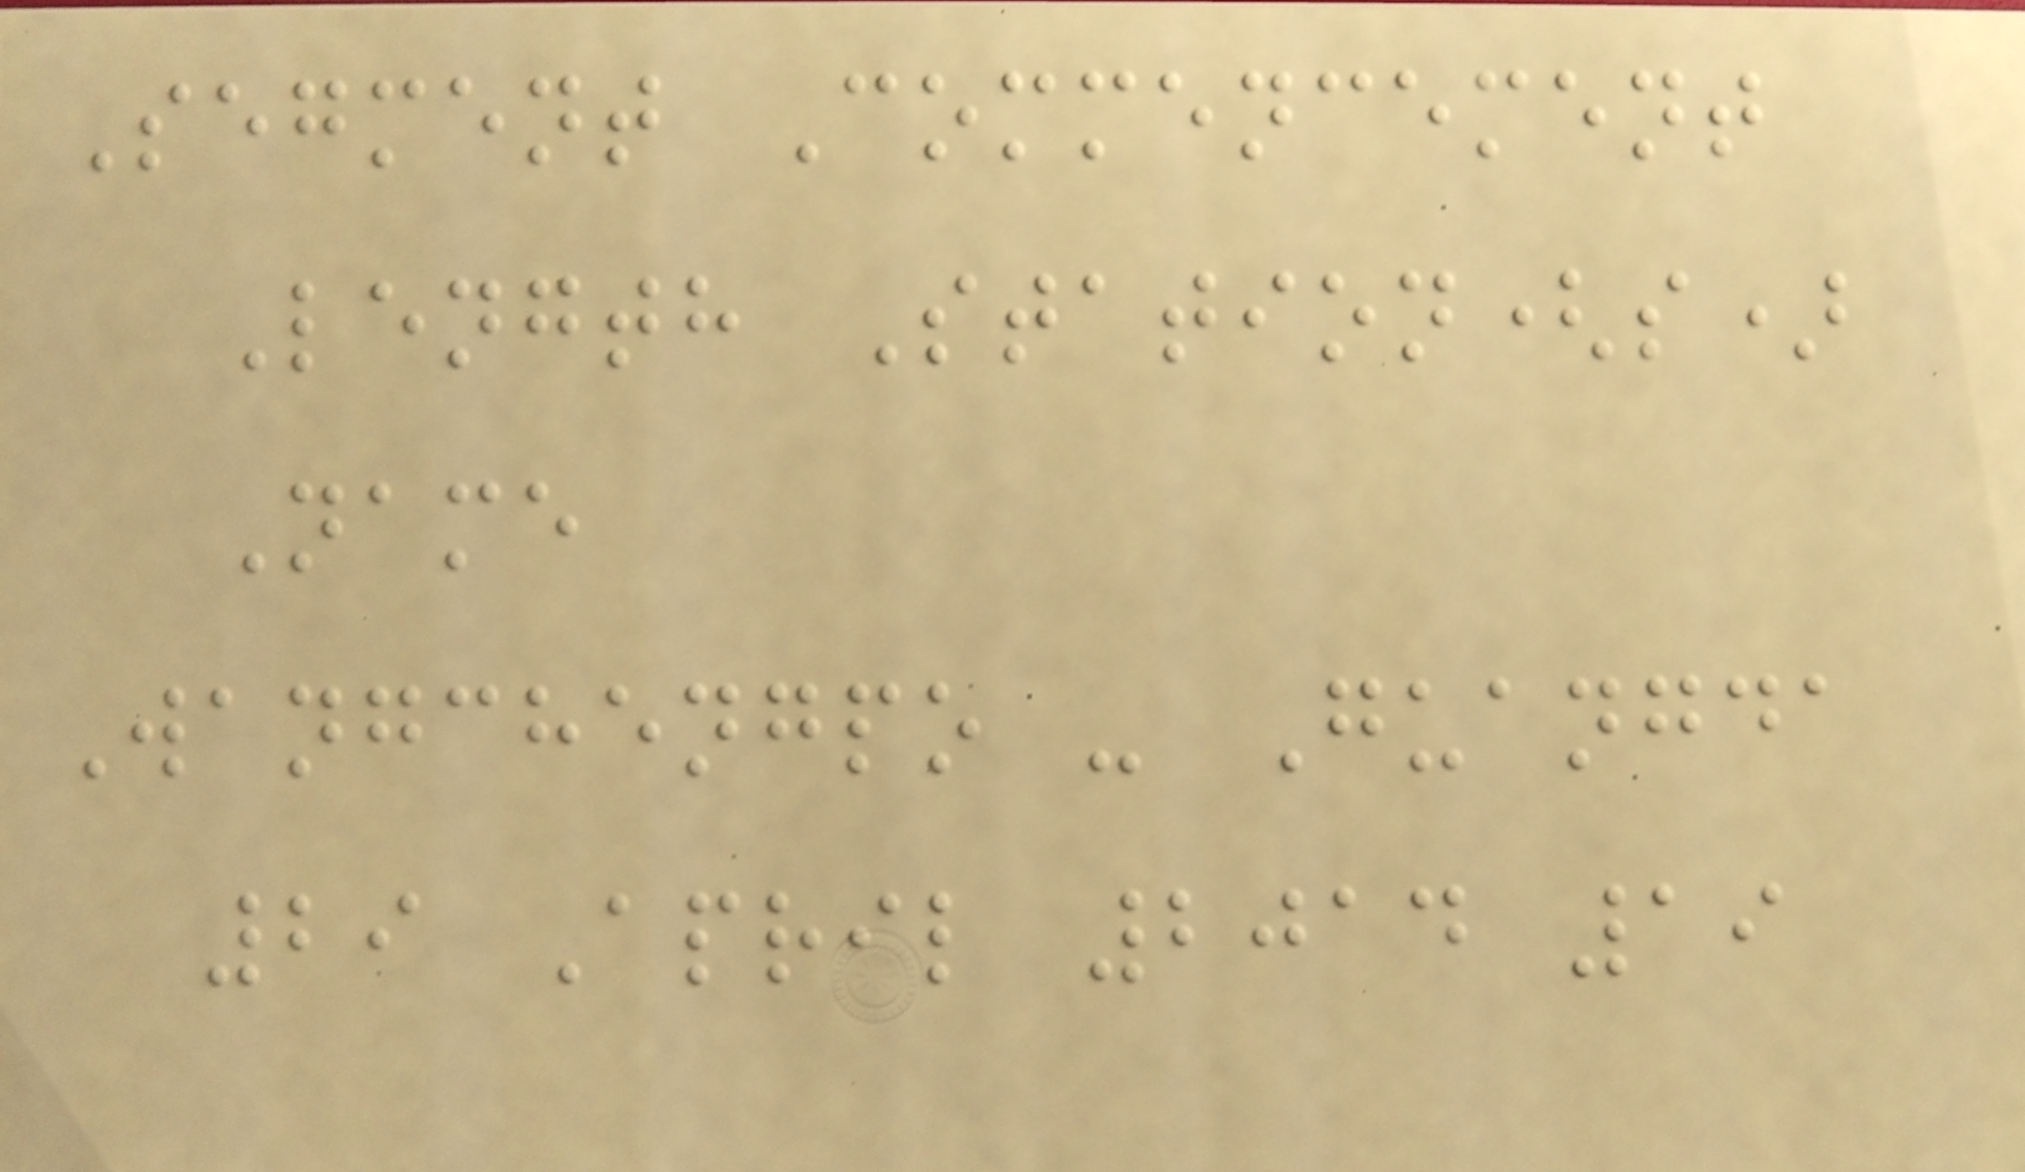Segment Commencement
Length Station(s)
Name
Wangchengpo - Guangda
29 April 2014 19
